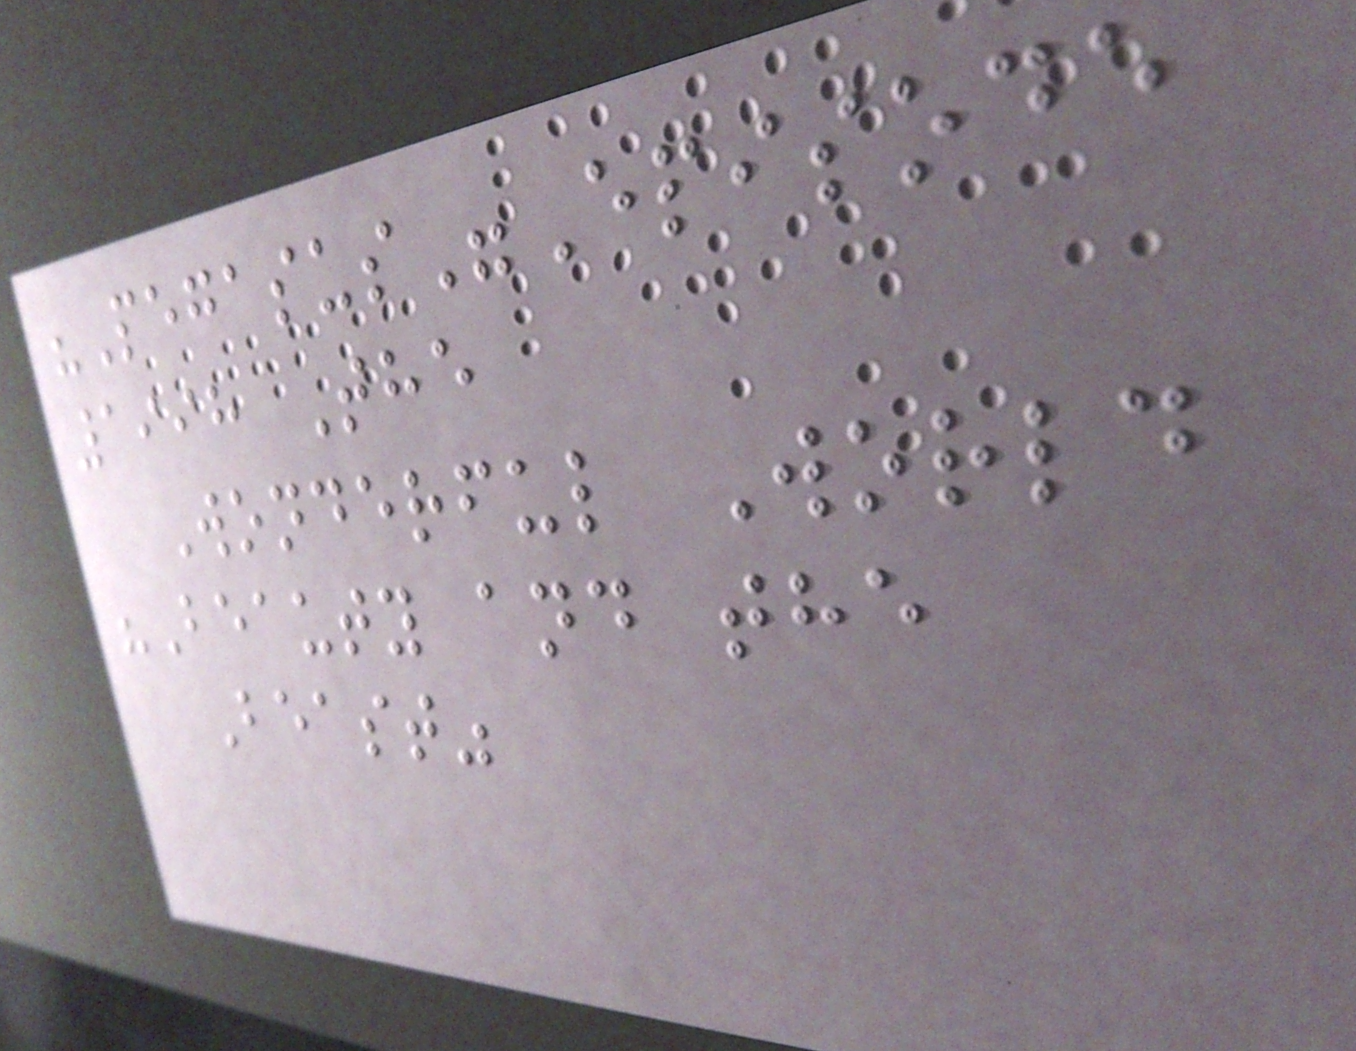"Pegasus"Episode
1998 The
Wonderful World
"Beauty and the
Beast"
